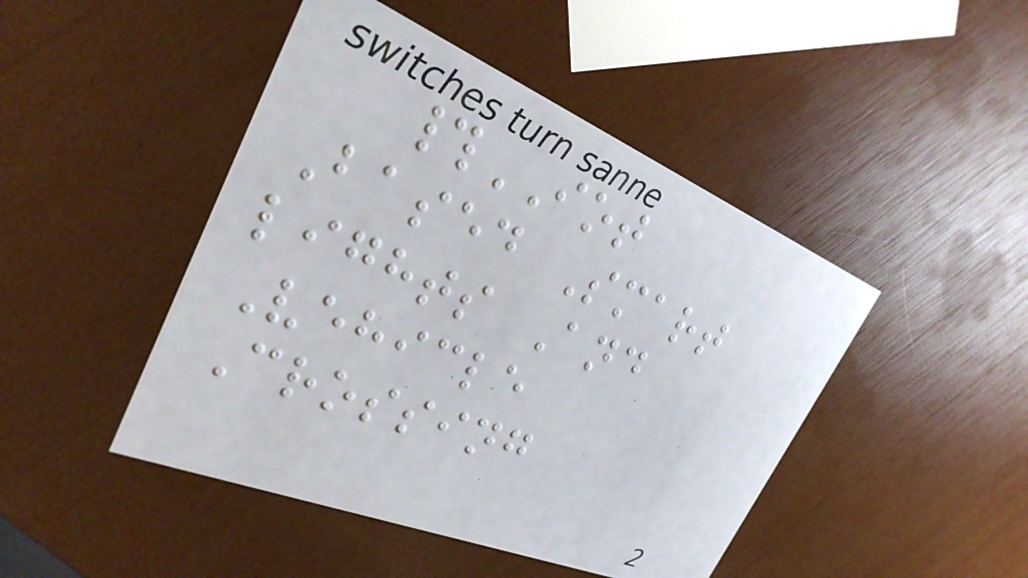#IOT
Based Smart
lights And
Vehicle
Crossing
